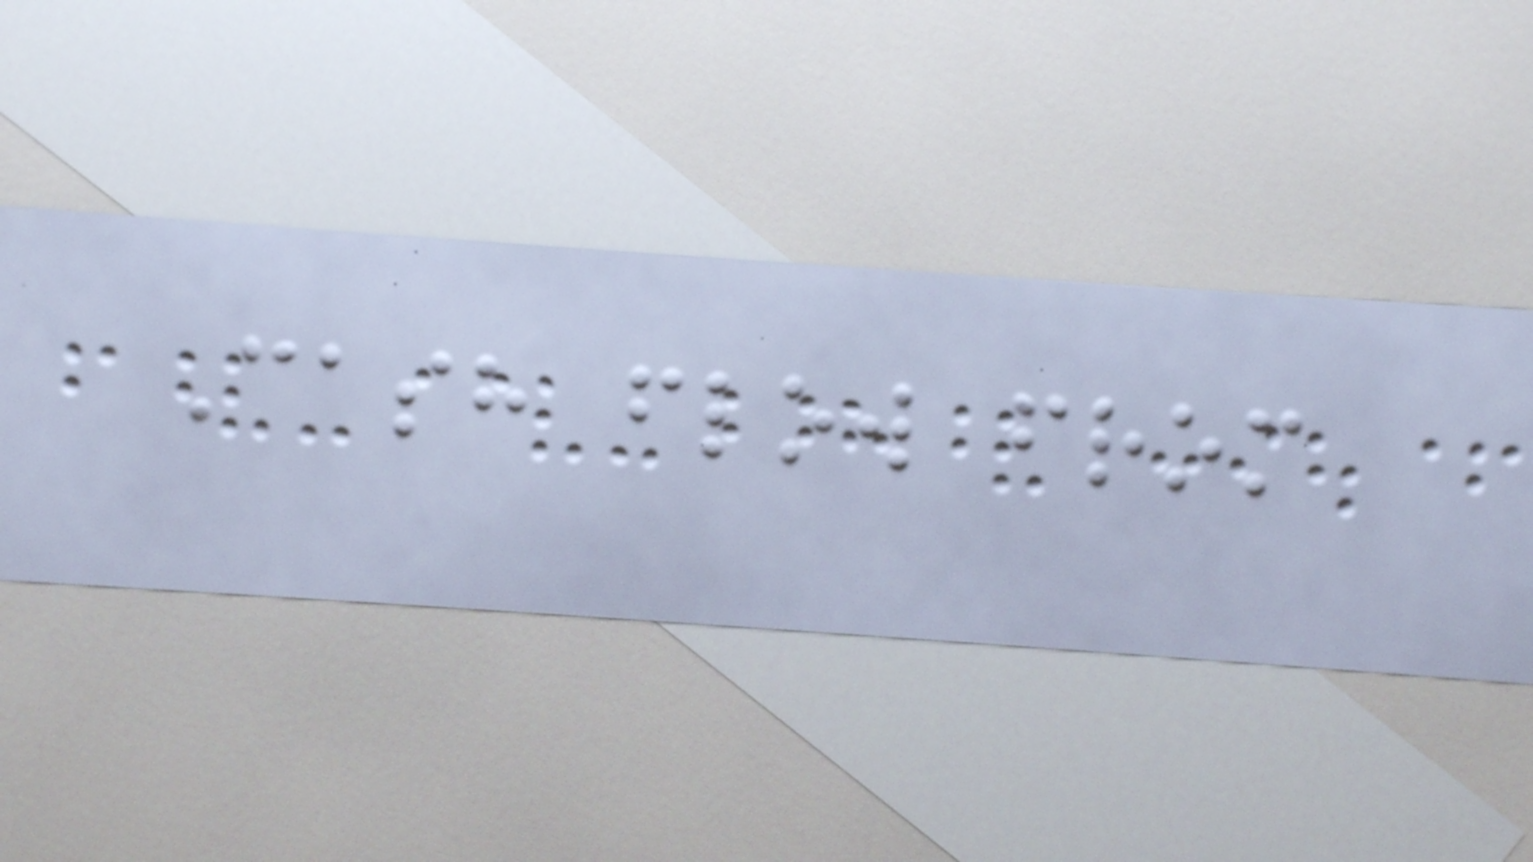Cash flow from
